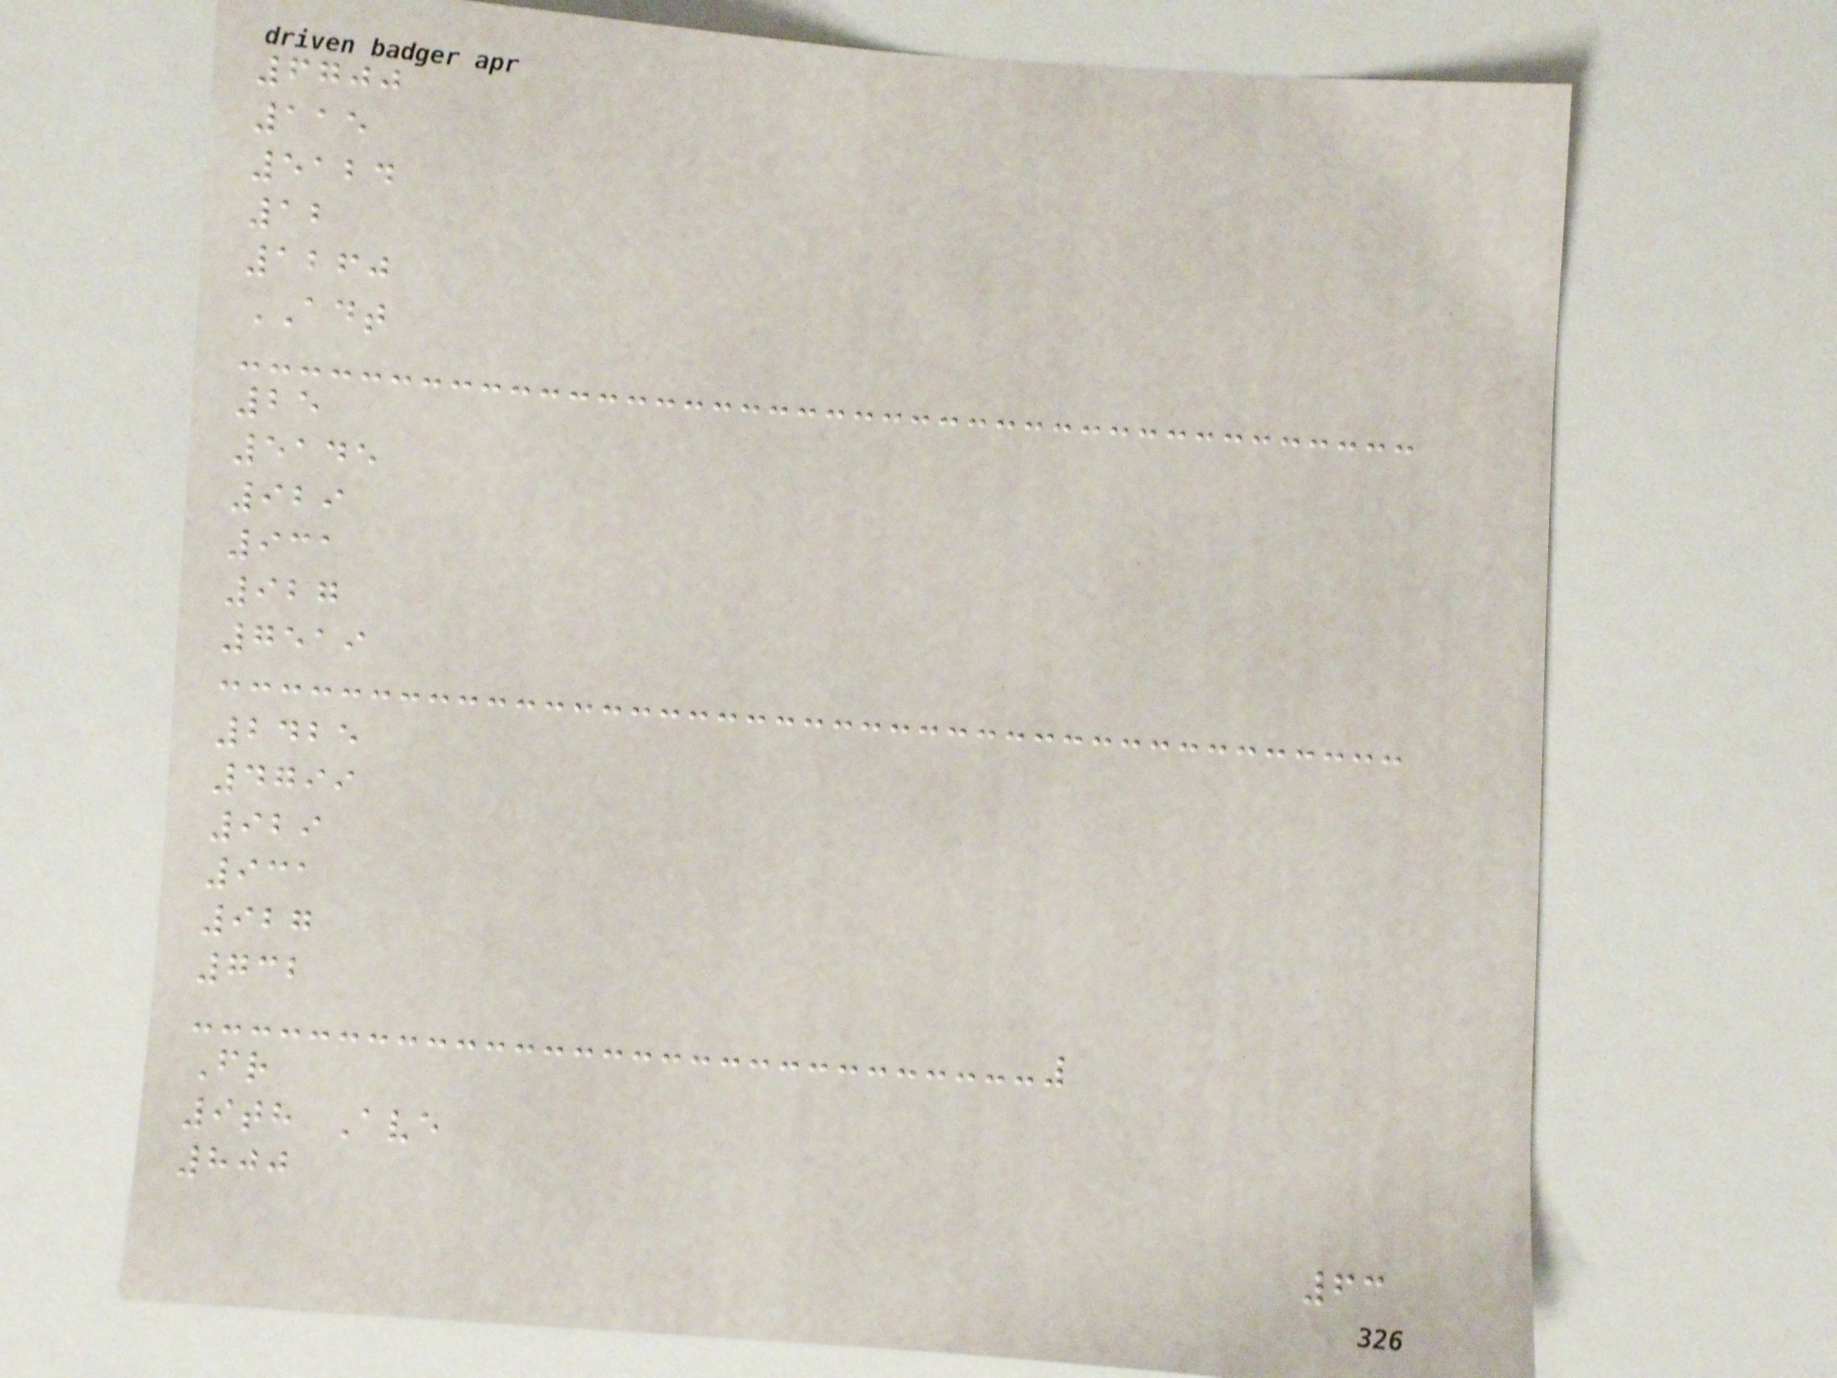6700
115
5124
12
1260
ADT
25
5145
929
931
927
7519
2425
4799
929
931
927
732
Fr
9th Ave
800
63
